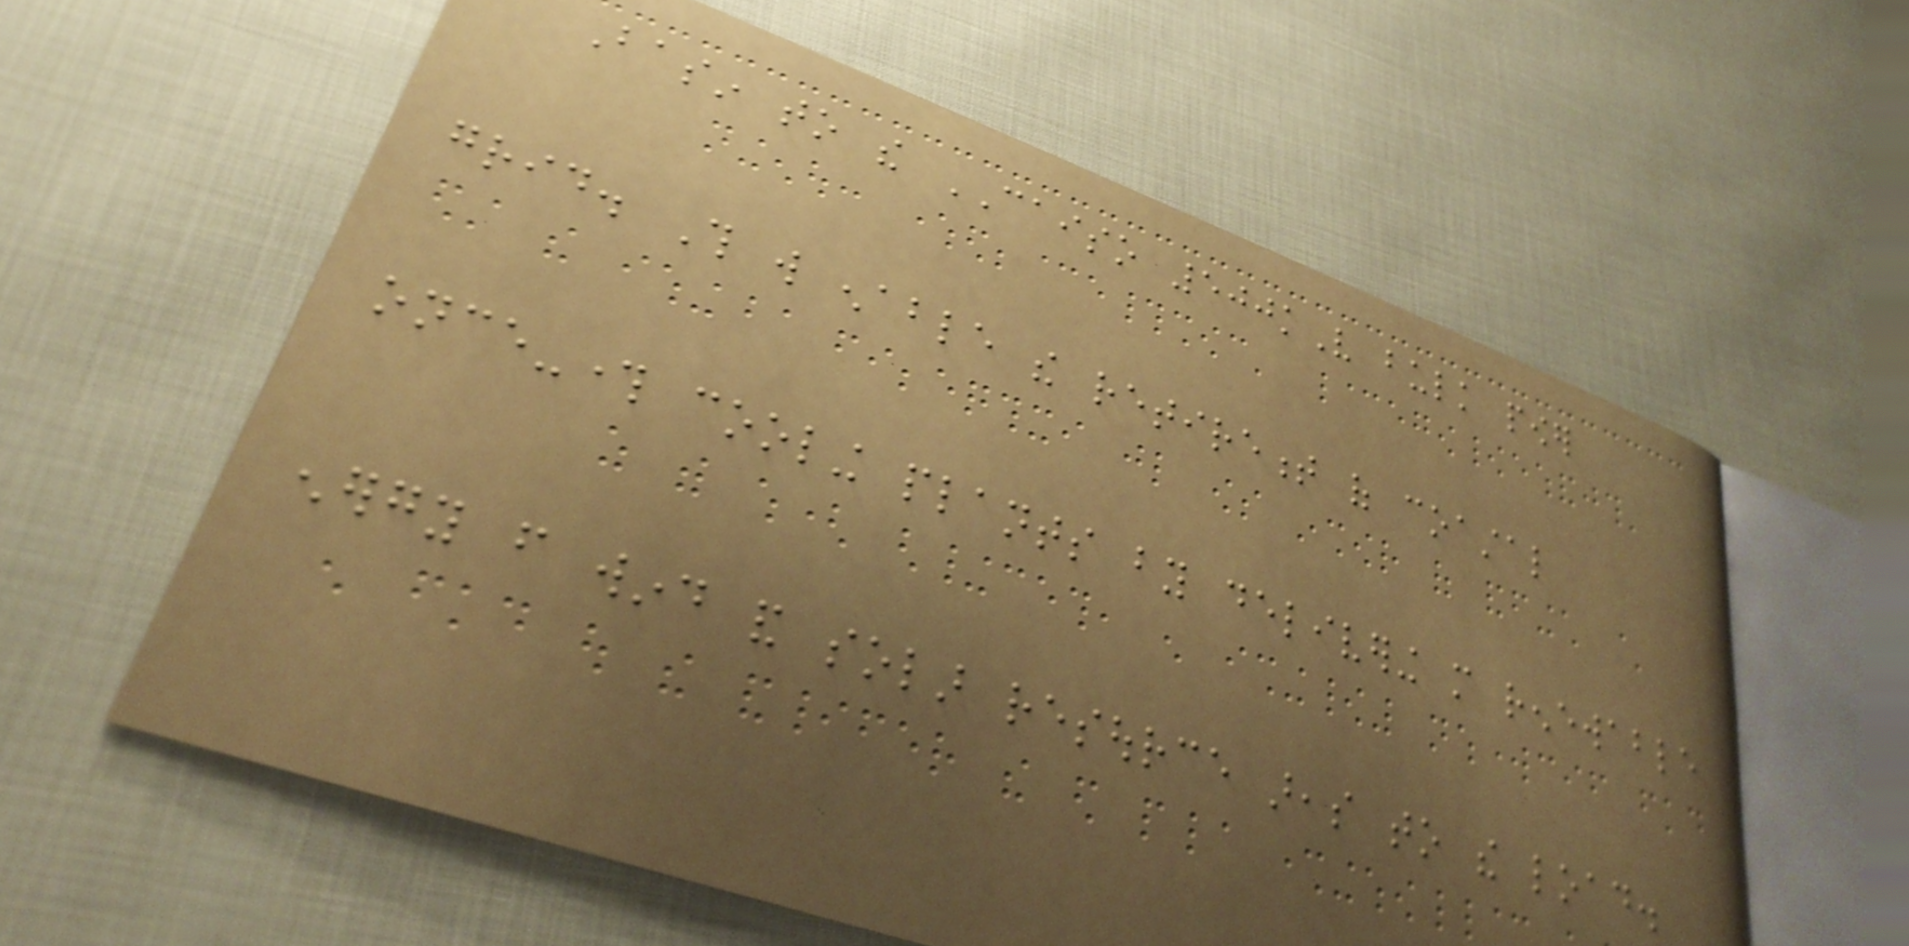Basin to the CAISO 500kV bulk power
grid. This will enable the retirement of coastal
once-through cooling plants by delivering more renewable
energy from wind and solar resource areas to the load.
